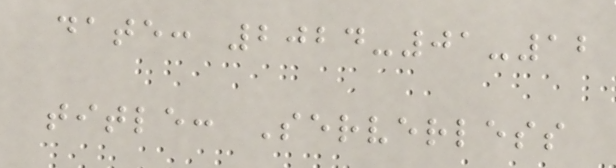date: 2024-01-12
title: Serverless
